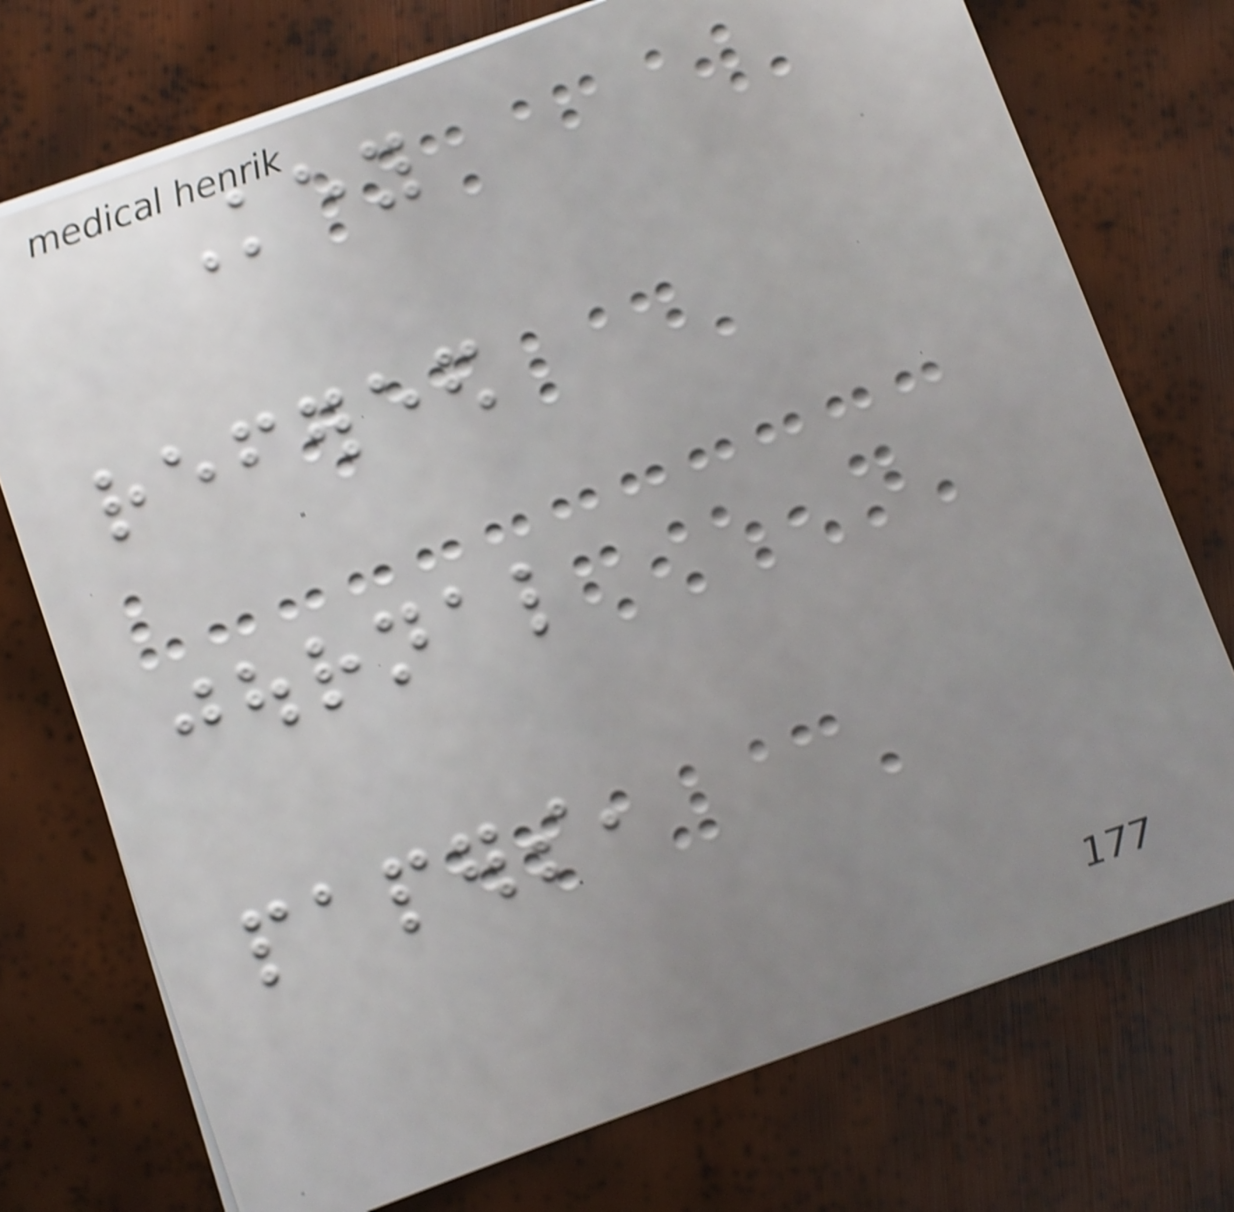Key
refereed
journal
papers,
